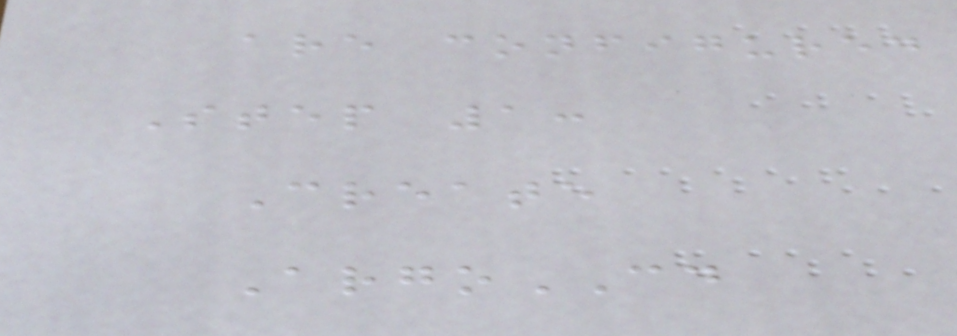are configured
Step 1:
Create
ArgoCD
